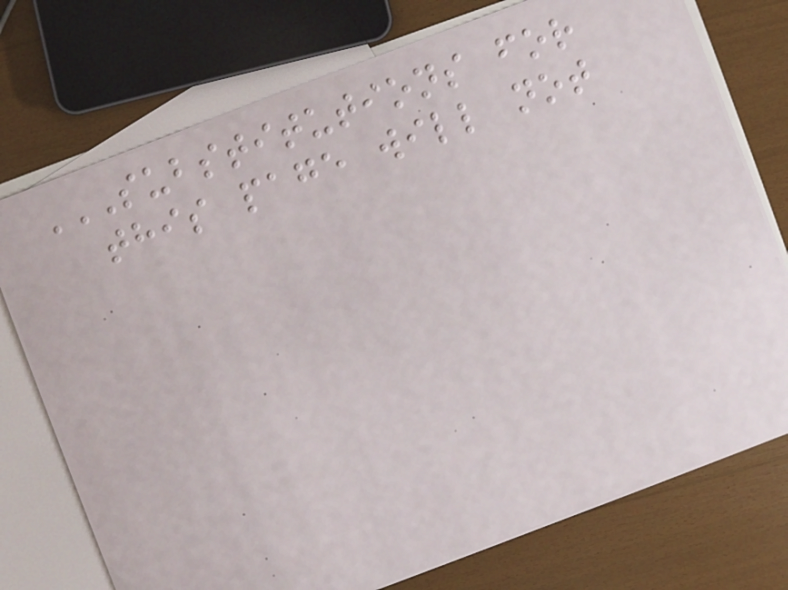SUBSTITUTIONS FOR
THIS PAGE WILL NOT
